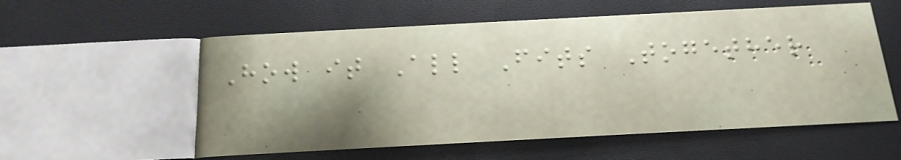How it All Fits Together
